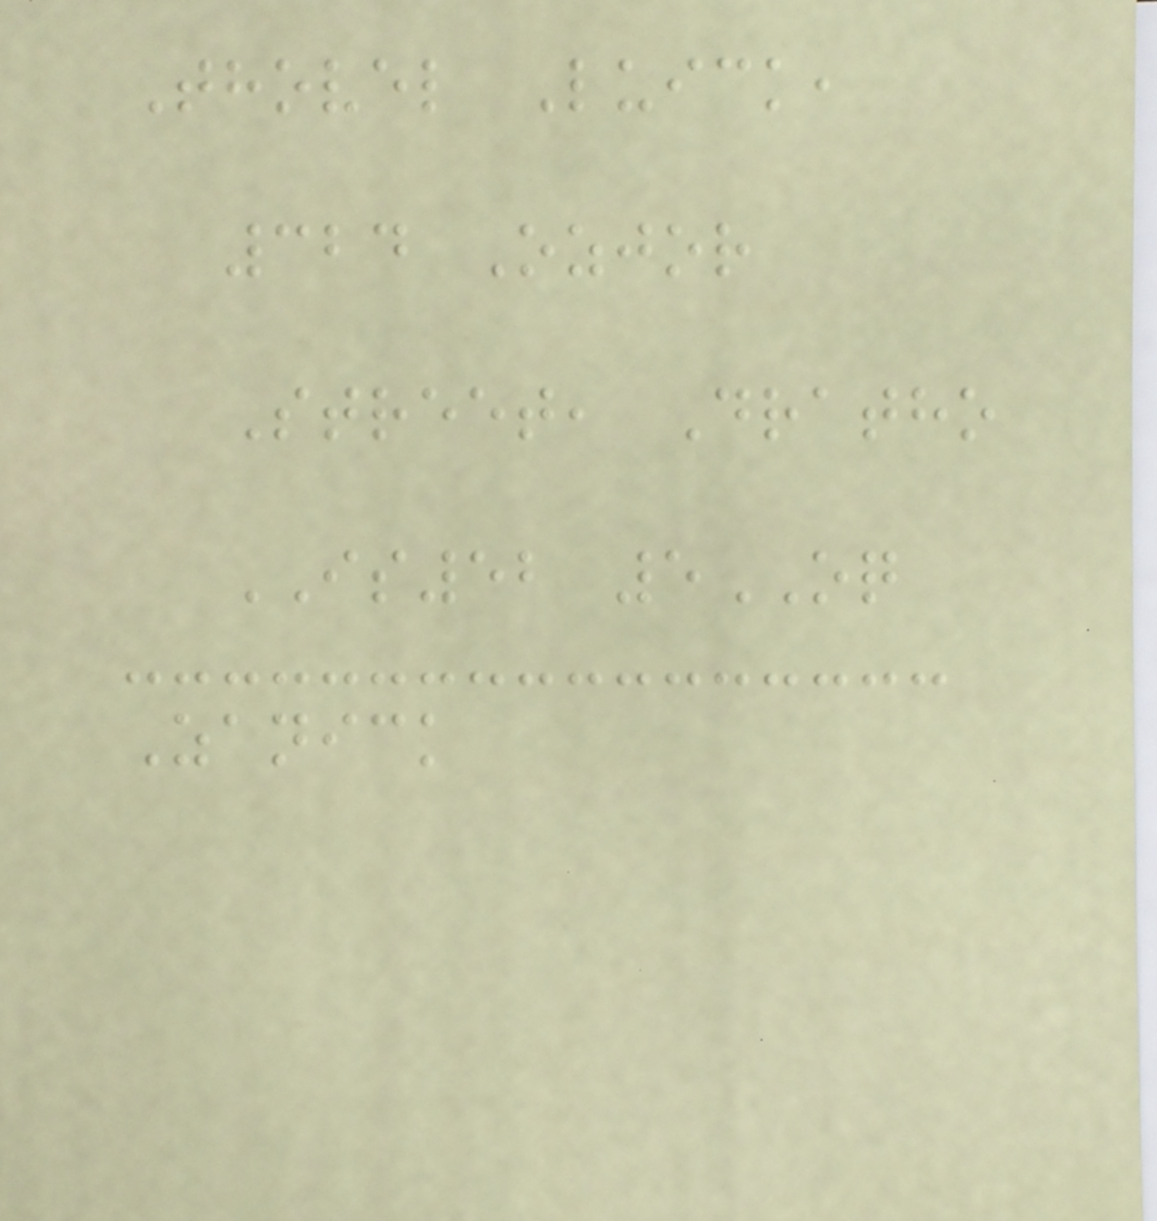Thovel Luick,
324 Ozjor
Street, Dratho
IS52 5OQ
Zanick
